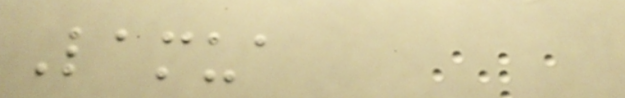Lamua
